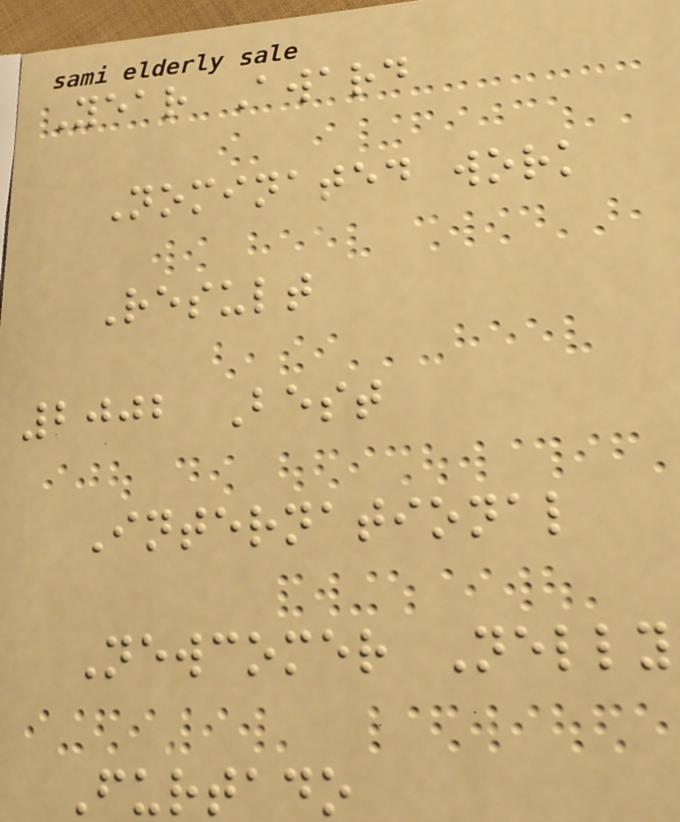Year Award
Nominated work
Result
2002 Best
International
Newcomer Nelly
Furtado
